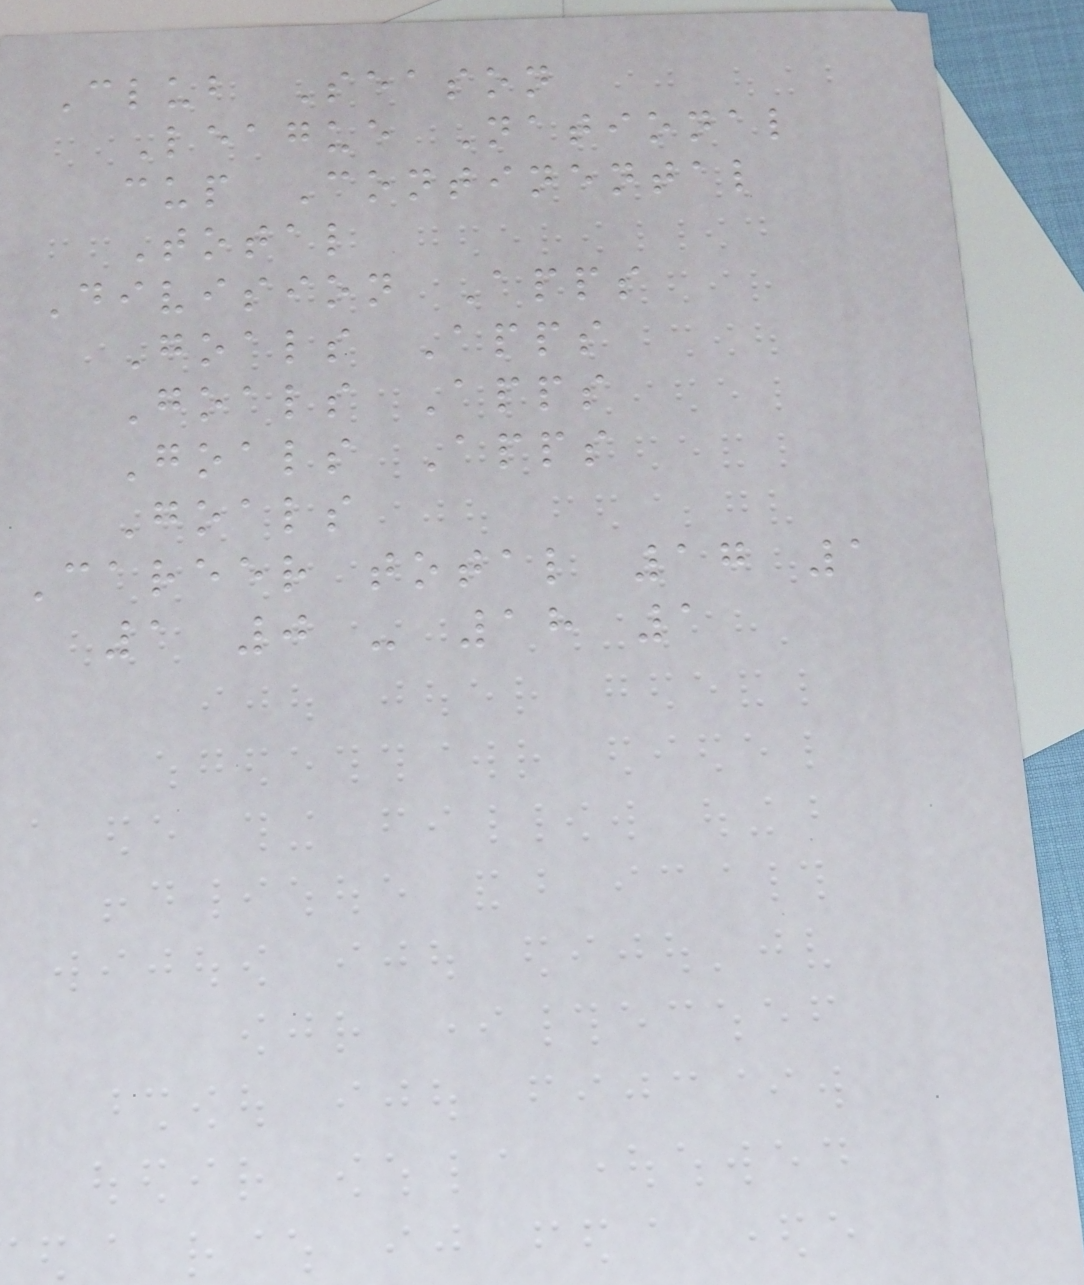Club Season
League National
cup Continental
Total
Division Apps
Goals Apps
Goals Apps
Goals Apps
Goals
Career total 17 1
1 0 - 18 1
